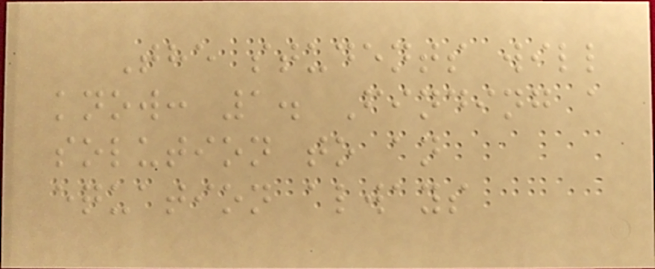The students will
know: 1. Finding a
solution to an
equation always
